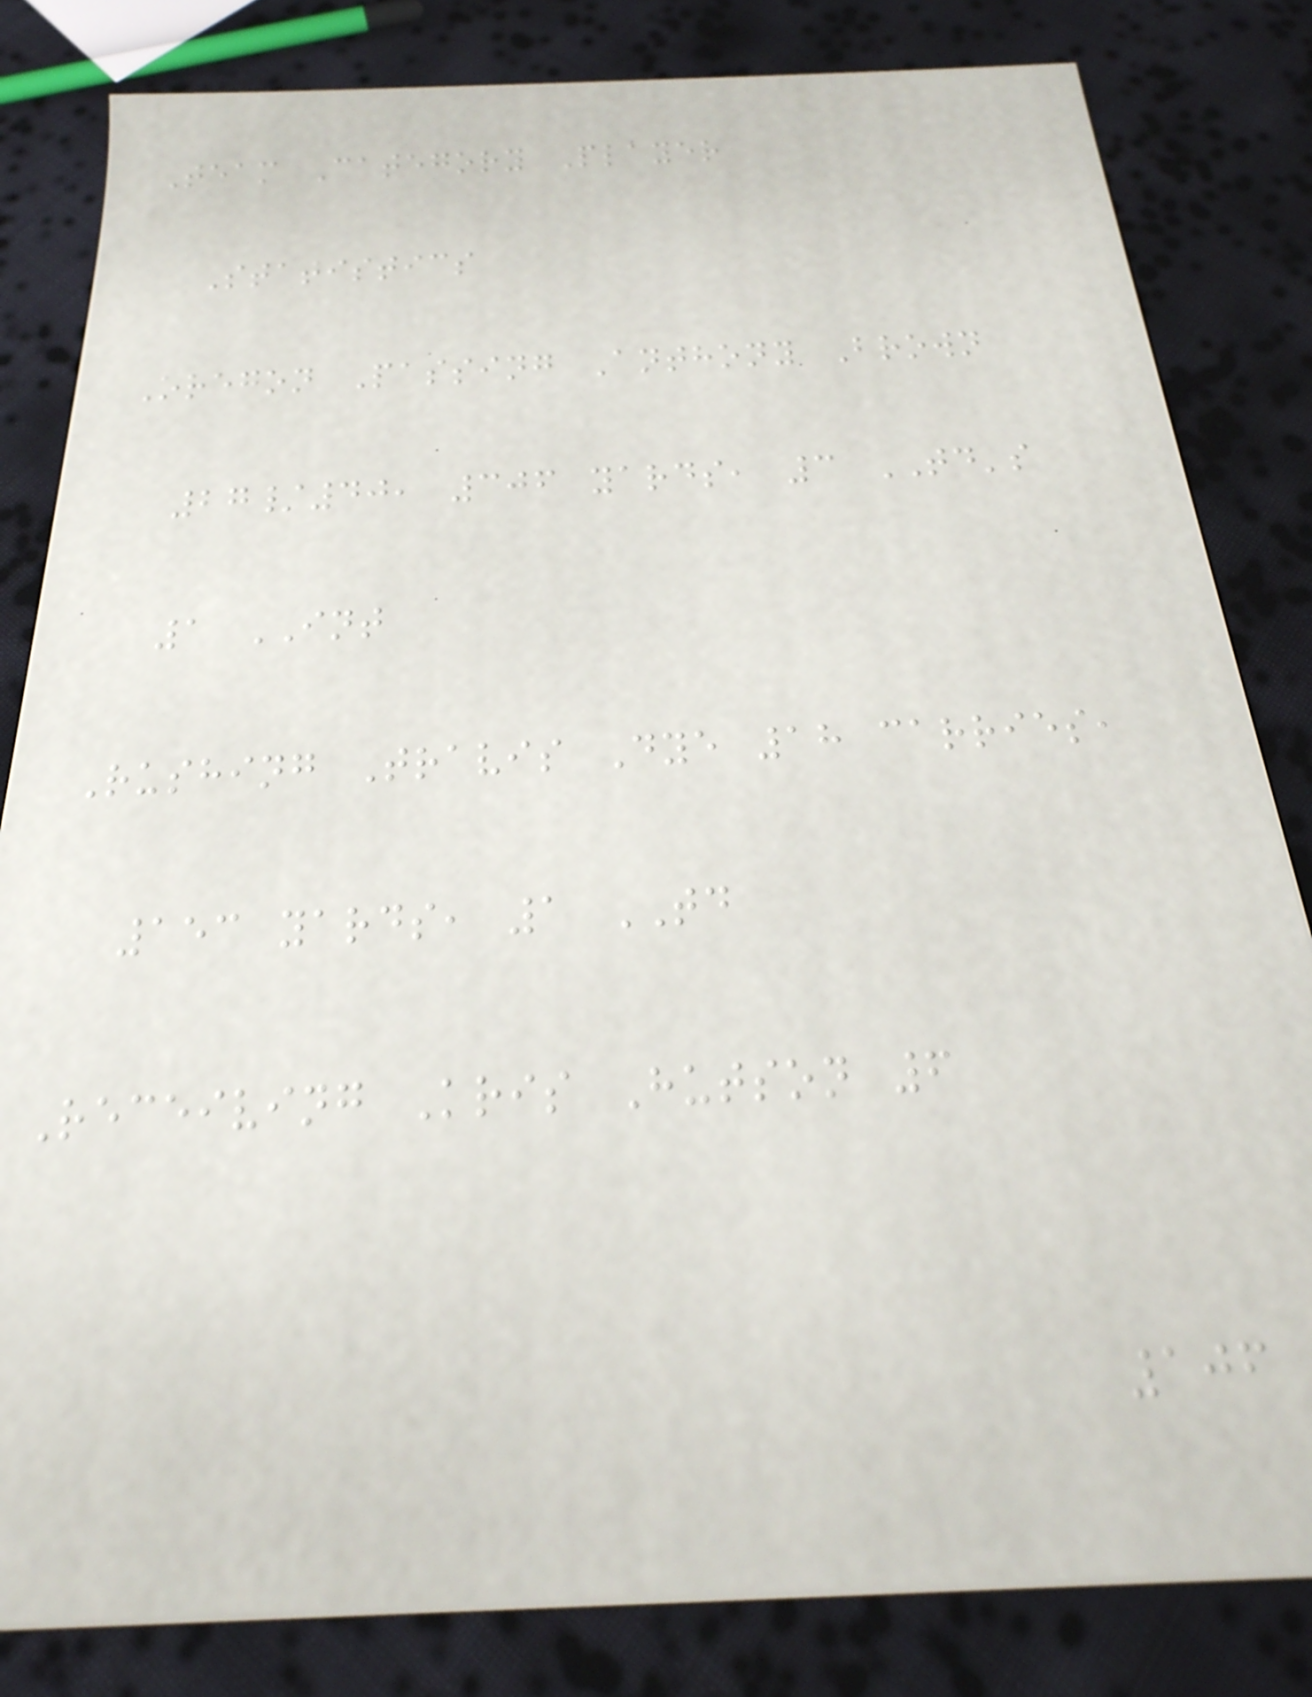Team Category Player
Statistics
Oregon Passing Anthony Brown
27/40, 306 yards, 3 TD's
1 INT
Rushing Travis Dye 18 carries,
153 yards, 1 TD
Receiving Kris Hutson 6
106
